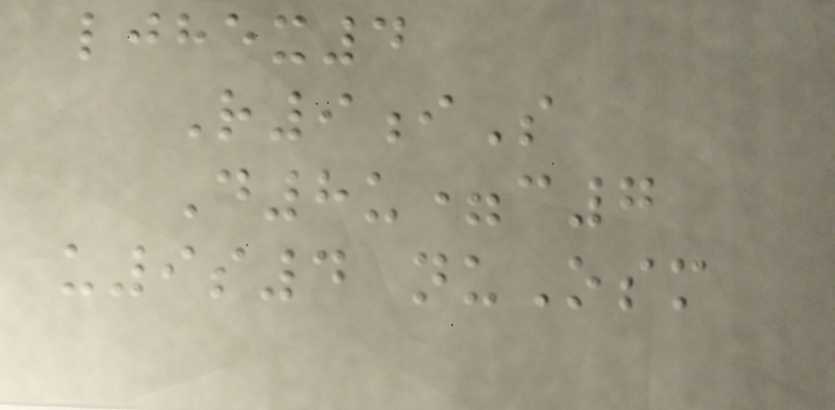ljhex4
R9iS
D8u=c7
u9s4 nuOsm
